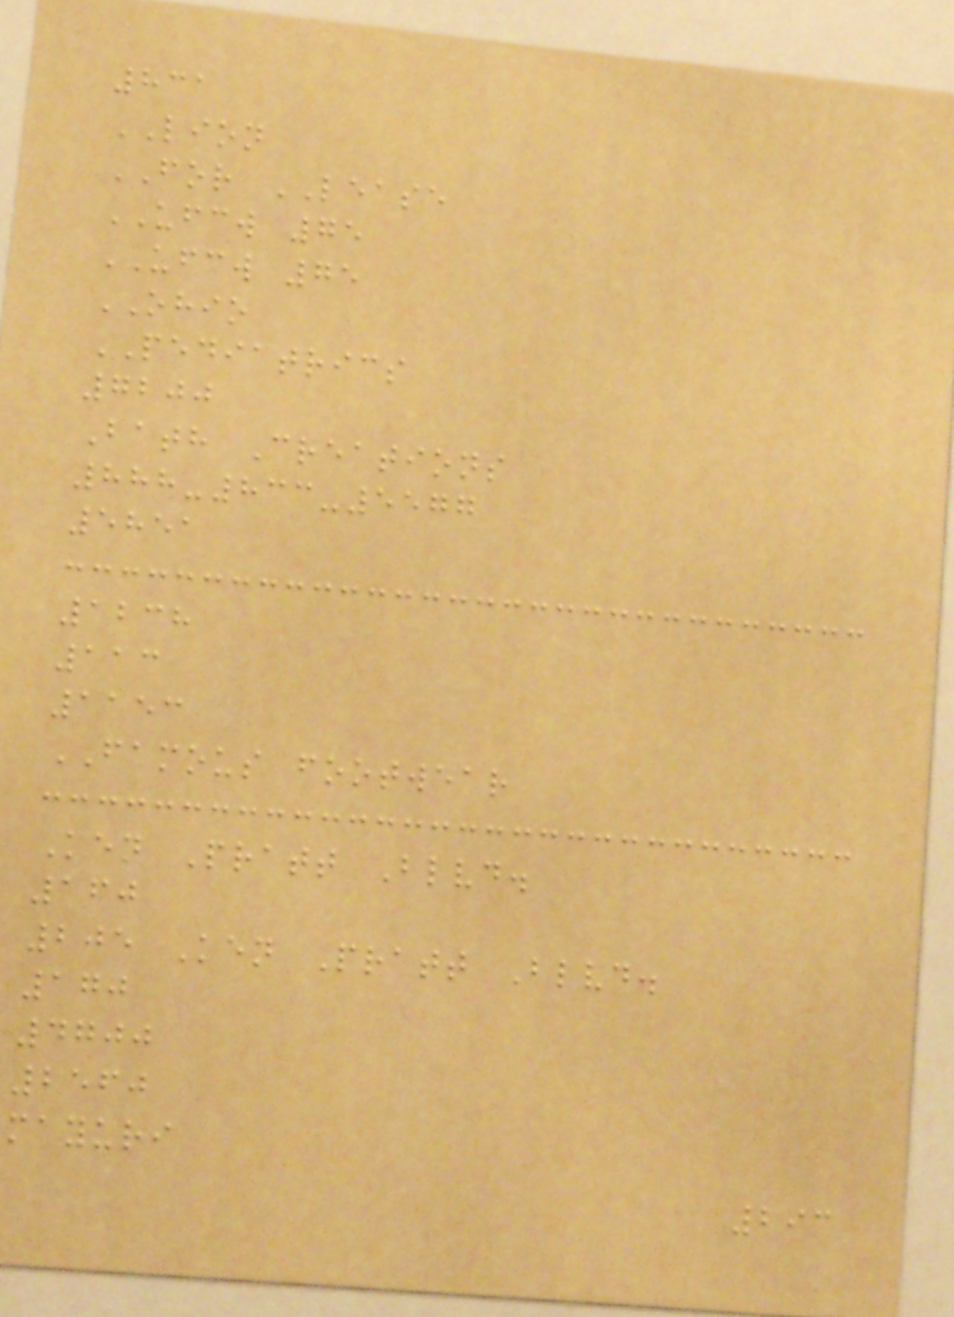831
LION
FOR LEASE
UFCW 75
UFCW 75
OHIO
PEDIATRICS
7200
Bath Creations
888-833-5577
5851
1238
113
1153
FAMOUS footwear
Ken Pratt Blvd.
160
205 Ken Pratt Blvd.
170
4700
2560
mayuri
293
